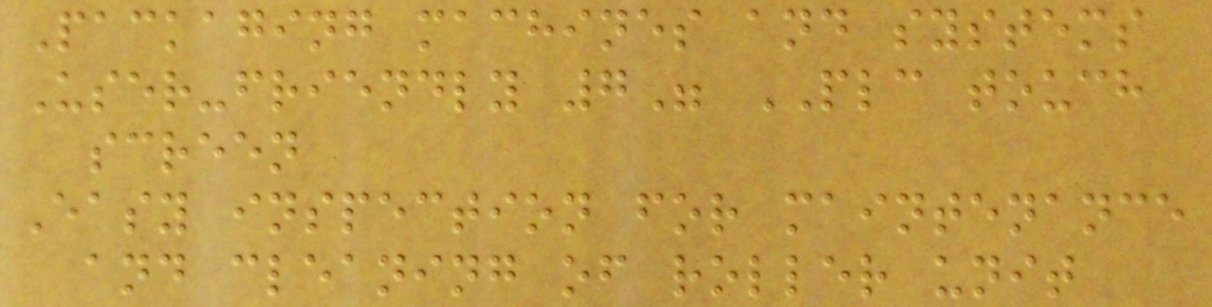Packaging machines and systems
User-friendly 7" PLC touch
screen
Easy inspection for maintenance
and cleaning of roller unit
